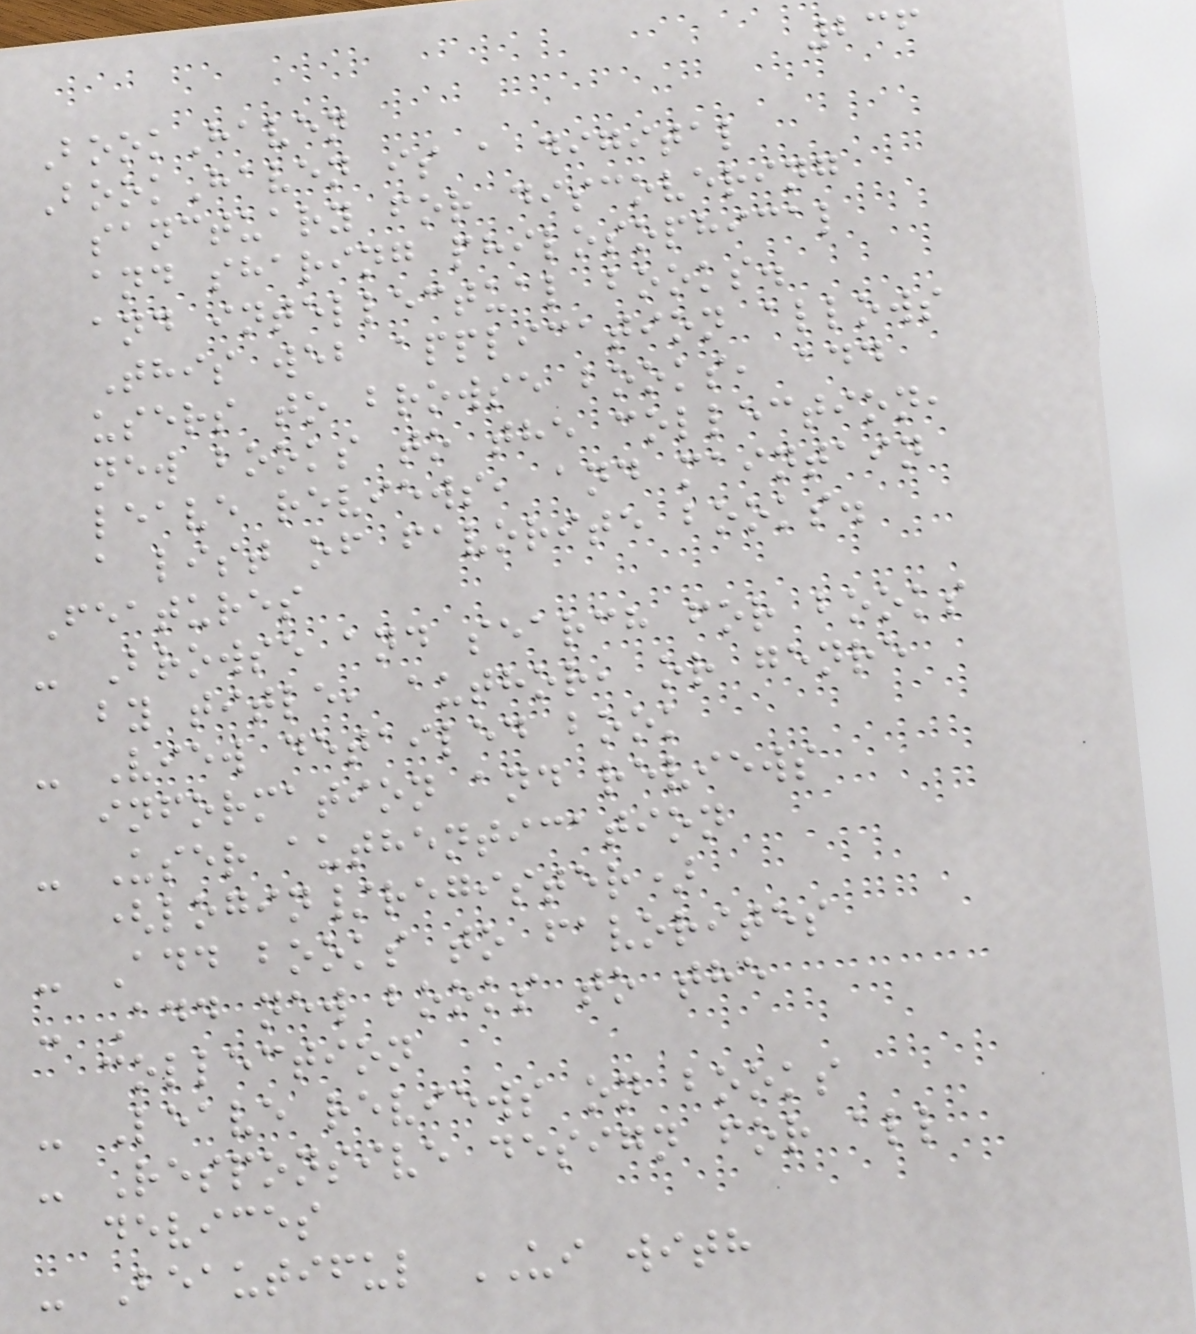236
BookHaven
BookHaven is a digital
sanctuary for discovering
and sharing philosophical
and intellectual books.
This web application allows
users to browse books, add
new books to the collection,
leave reviews, and maintain
a list of favorite books.
Features
- Browse and search for books
by title, author, or genre
- View detailed book
information and reviews
- User authentication
(login/register)
- Add books to favorites
- Add new books to the
collection
- Leave reviews on books
- Responsive design for all
devices
- Beautiful UI with
